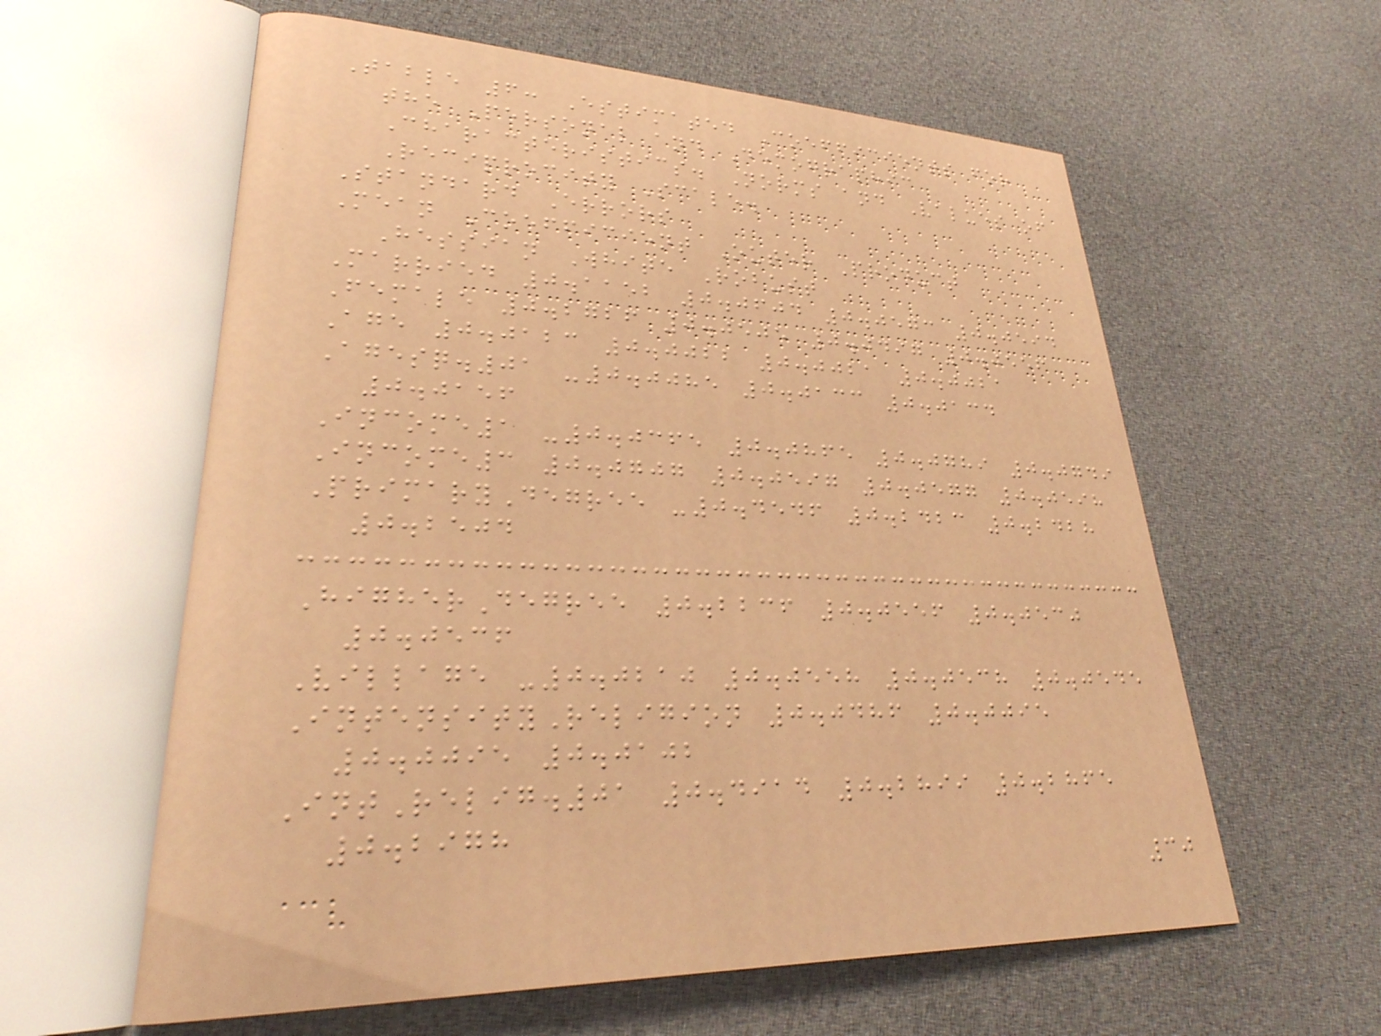Table 6: Estimated Coefficients for
the Personal and Demographic
Characteristics. Norms and Values of
Reciprocity Scale.
Standard Errors
Mean Coefficient Outer Product
Hessian White Robust
Married 0.1152 0.0604 0.0573 0.0594
Female 0.2726 0.0505 0.0497 0.0556
Age 0.0123 0.0022 0.0021 0.0021
Agesq.01 -0.0085 0.0133 0.0134
0.0156
Income1 -0.0365 0.0865 0.0789 0.0749
Income3 0.0707 0.0597 0.0577 0.0598
PrimaryDegree -0.4546 0.2423 0.2428
0.2504
HigherDegree 0.2236 0.0556 0.0530
0.0536
Village -0.0210 0.0558 0.0538 0.0545
IntensityReligion 0.0486 0.0095
0.0095 0.0102
IntRelig.01 0.4914 0.2899 0.2865
0.2978
30
